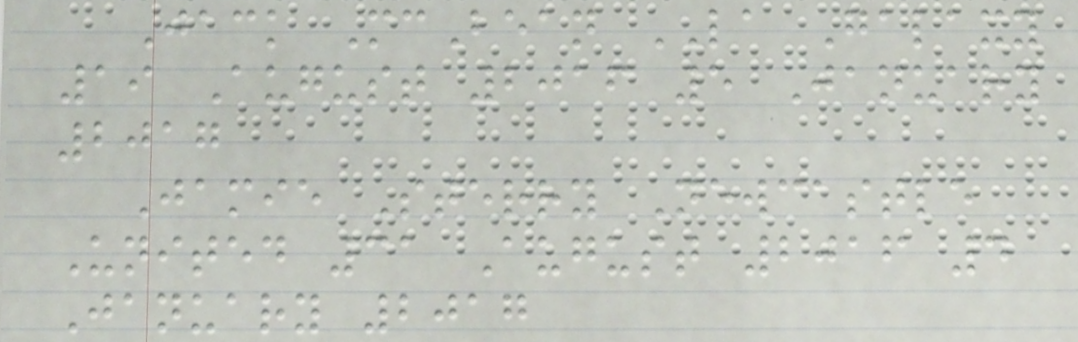Jack McBean LA Galaxy
19 August 2016 5 January
2017
Jamie Sterry Newcastle
United 31 August 2016 4
January 2017
